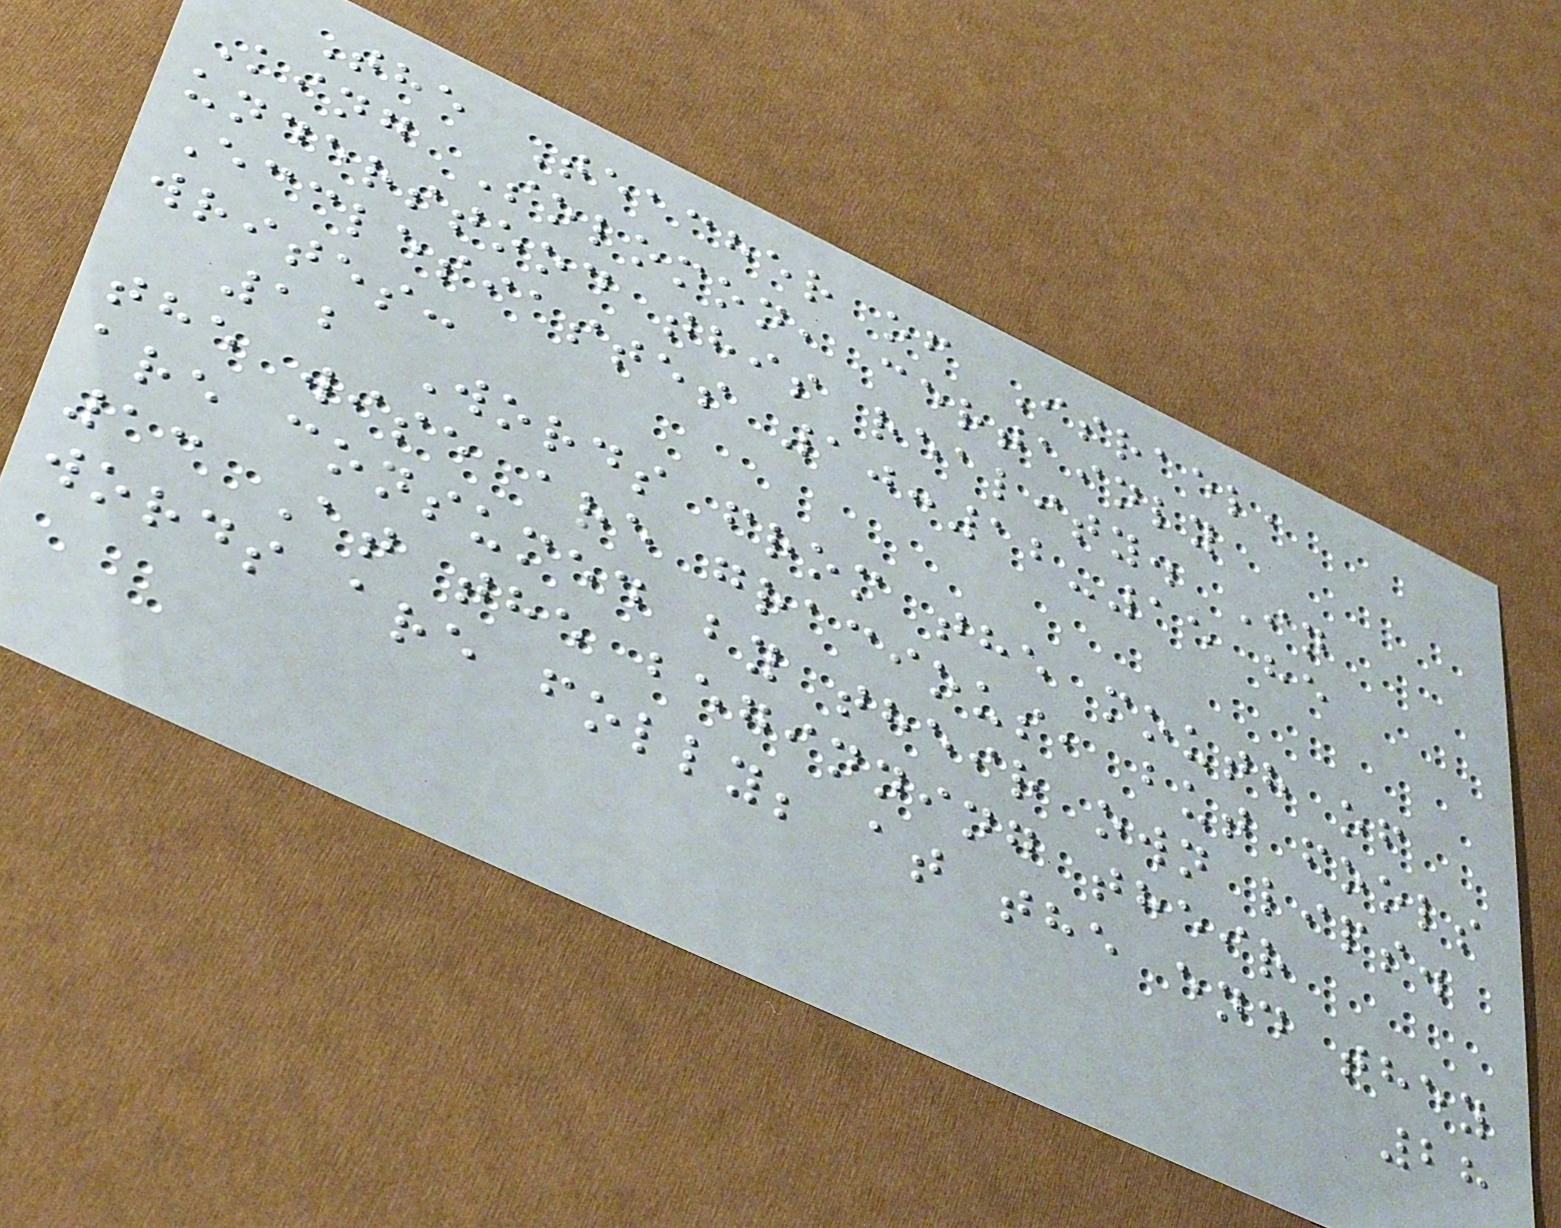The Teacher of Israel,
King Solomon, certainly
understood this reality. In
Ecclesiastes 10:12-15 he
writes:
12 Words from the mouth of
the wise are gracious, but fools
are consumed by their own lips.
13 At the beginning their
words are folly; at the end they
28
